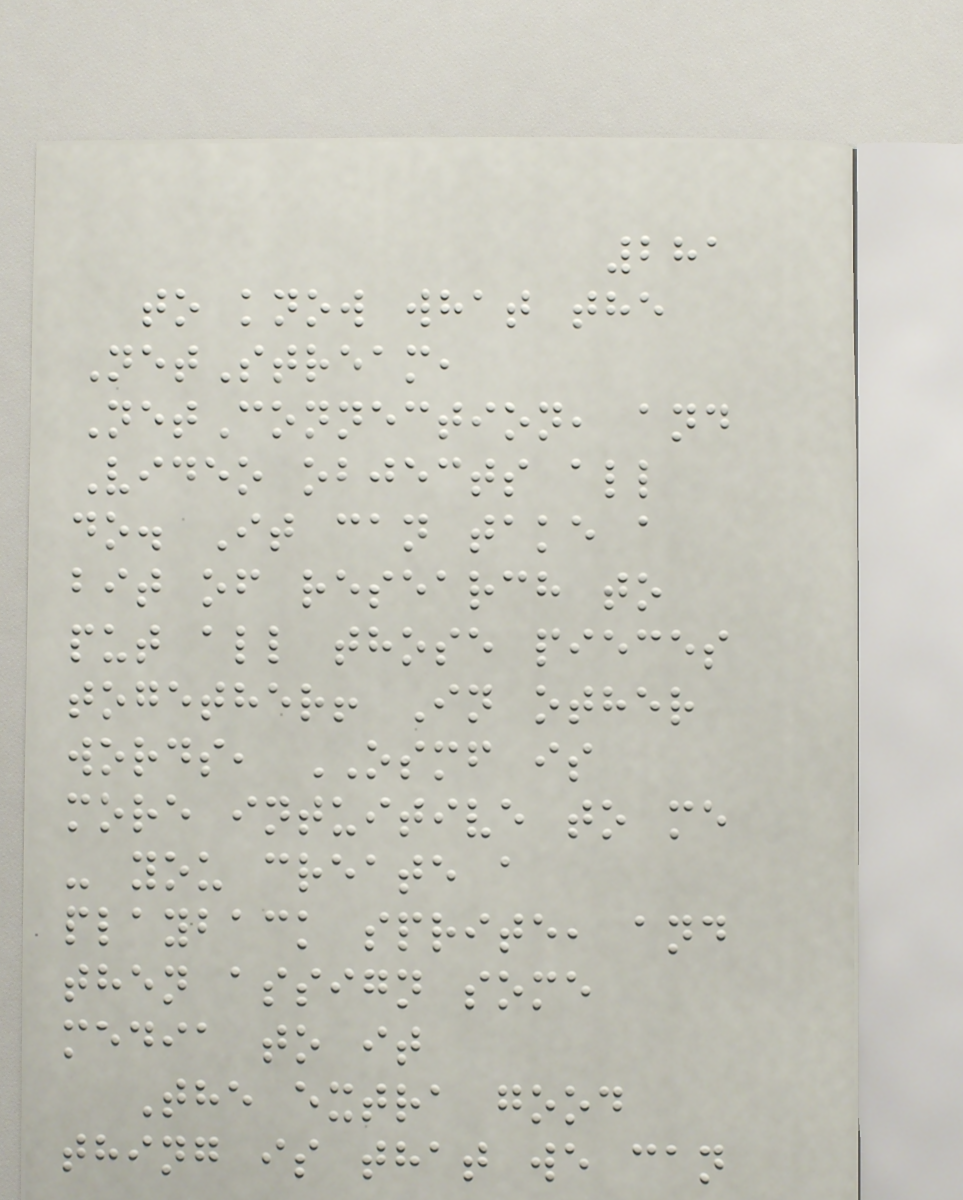281
to know what the
NetStream,
NetConnection, and
Video objects all
do. It can take a
bit of research to
put all those pieces
together! In other
words, OSMF is
more intuitive to me
- you create a
playback sprite, and
then assign some
media to it
The extra good
thing is that we can
